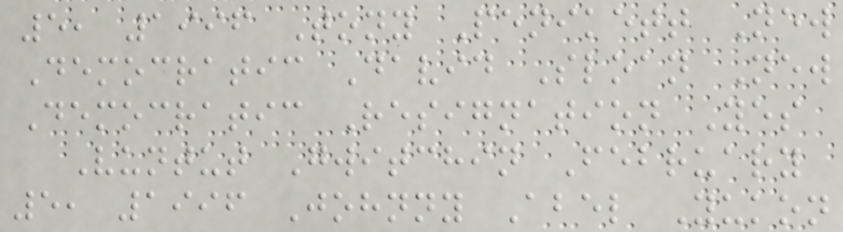5, 1996 Tony Penikett New
Democratic David Sloan New
Democratic Resignation Yes
Vuntut Gwitchin February
5, 1996 Johnny Abel Yukon
